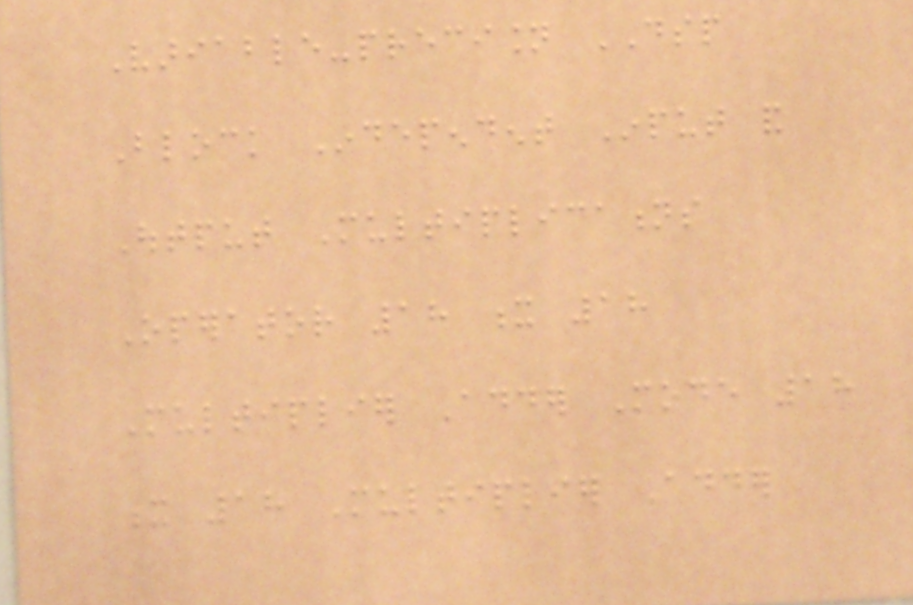Variable-precision DSP
Block Independent Input and
Output Multiplications
Operator 18 x 18
Multiplier Adder Mode 18
x 18 Multiplier Adder
